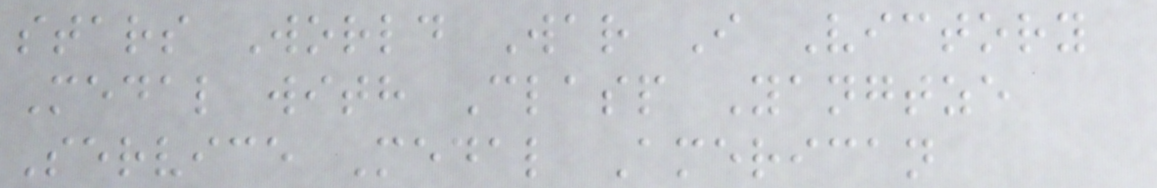stars World War I Victory
Medal with Clasp Yangtze
Service Medal American
